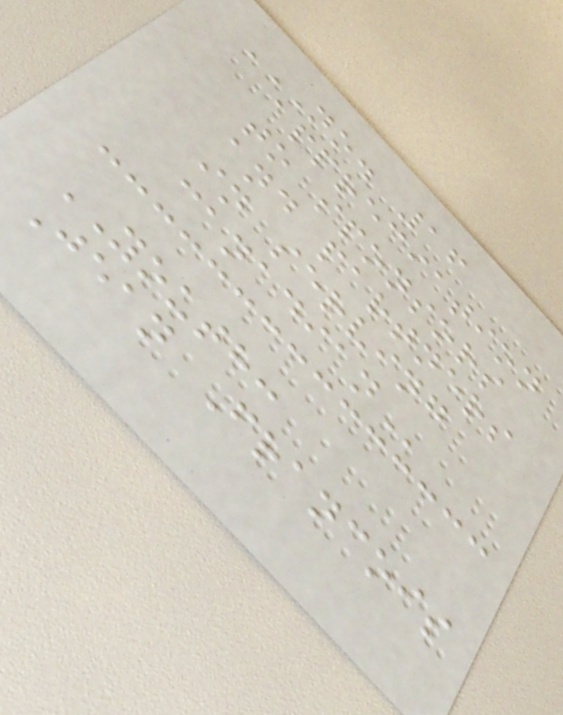NO. 16
APPRECIATION
TO SPONSORS
AND PARTNERS
IN SERVING
CANADIAN
YOUTH:
Jean Francois
